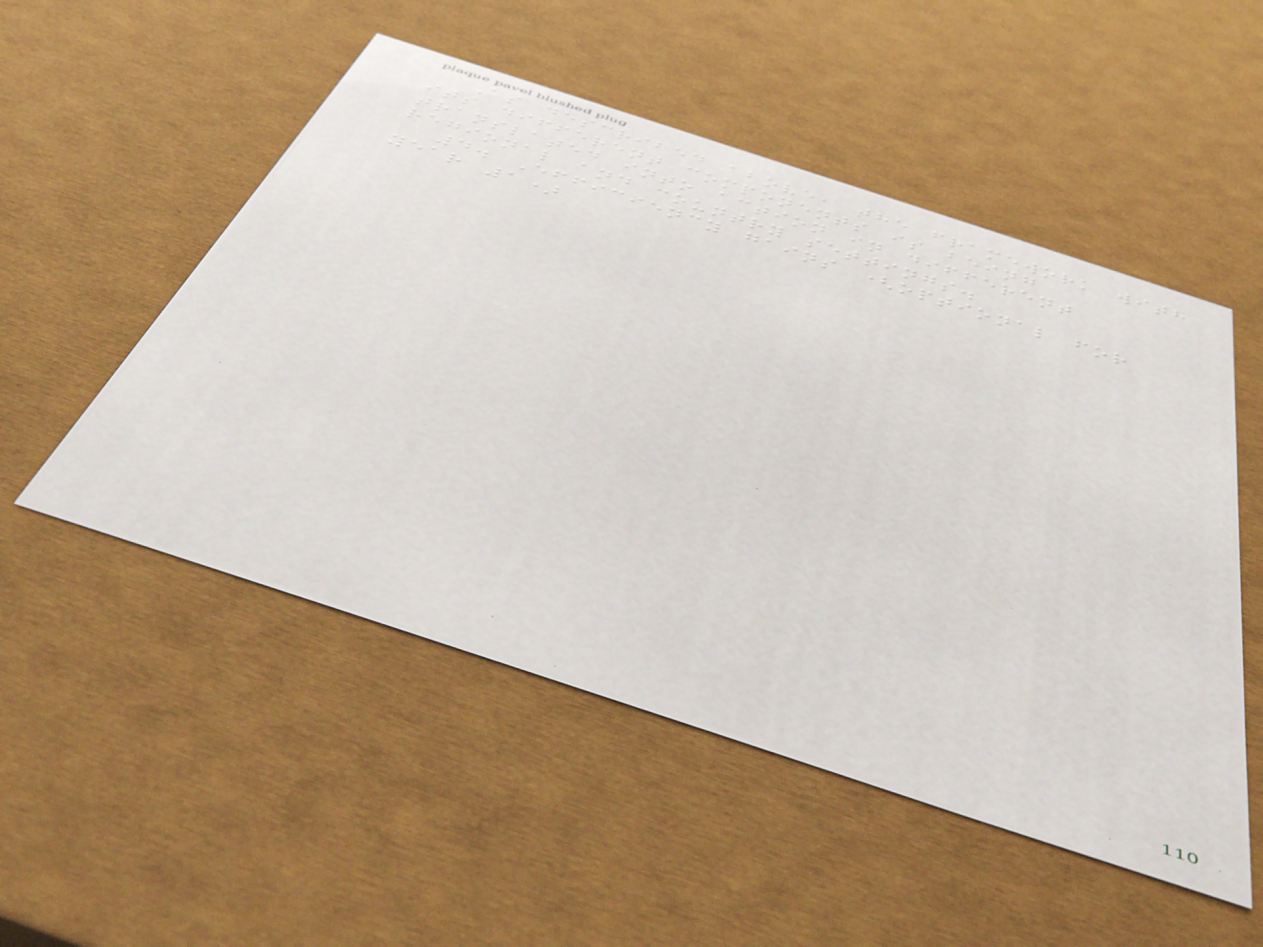As described above, the framework with
its different components is being
translated into action in different
regional and country settings.
4. Efficiency gains (optional for
year 1)
